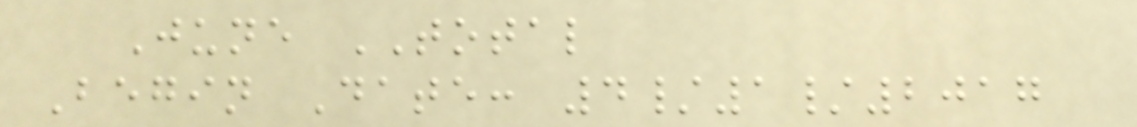June TOTAL
Begin Date: 4/1/2017
